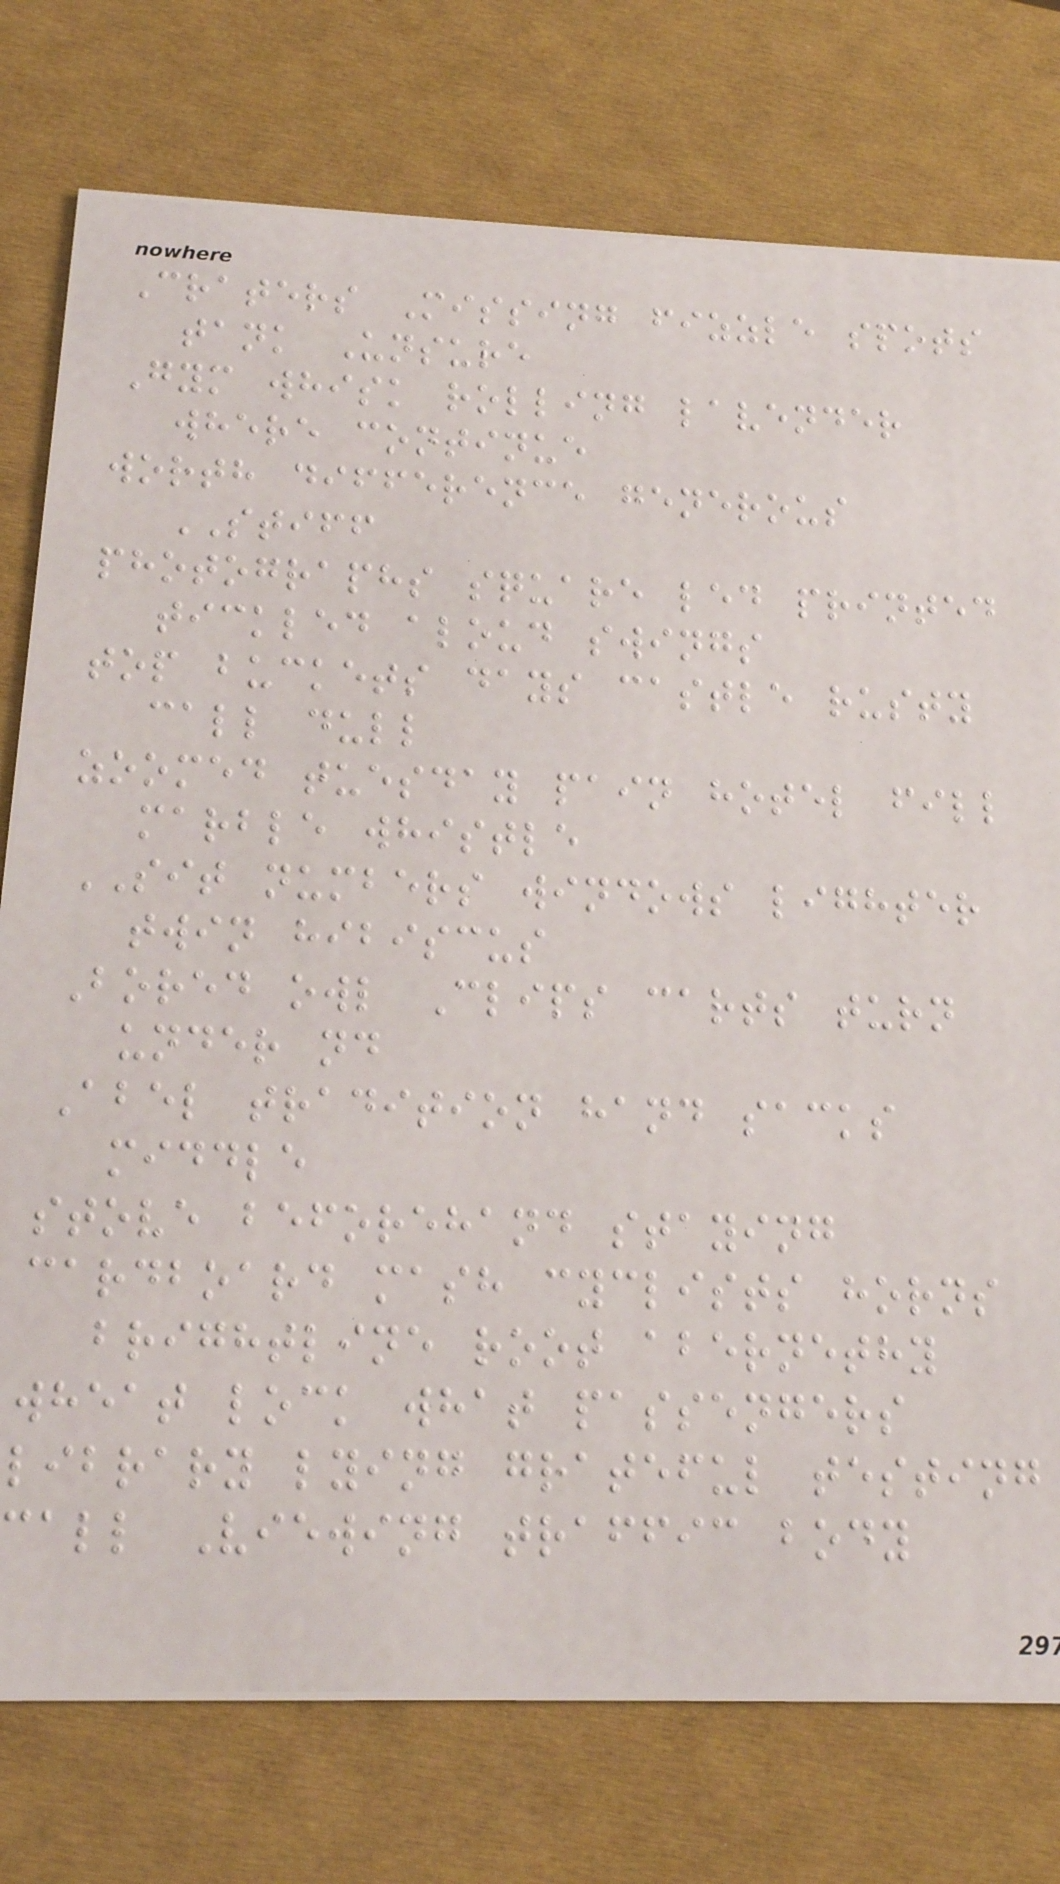Craters Missing fizzle spots
tank Unsure
Gym whisk rolling lavender
where continue
worth difference generous
STIFF
photographs square led printed
tickled aloud swings
top buckets days castle rusty
call dull
zoomed tuesday pain hotel fill
marble whistle
SIT numbers windows lighter
twin hibiscus
Bored owl Clips carts turn
under nd
Abel tradition hand sacks
middle
stove beforehand staying
cardboard mash cyclists horns
brightline root abernethy
wheat lock what passengers
library lying grateful testing
all Viewing traffic body
